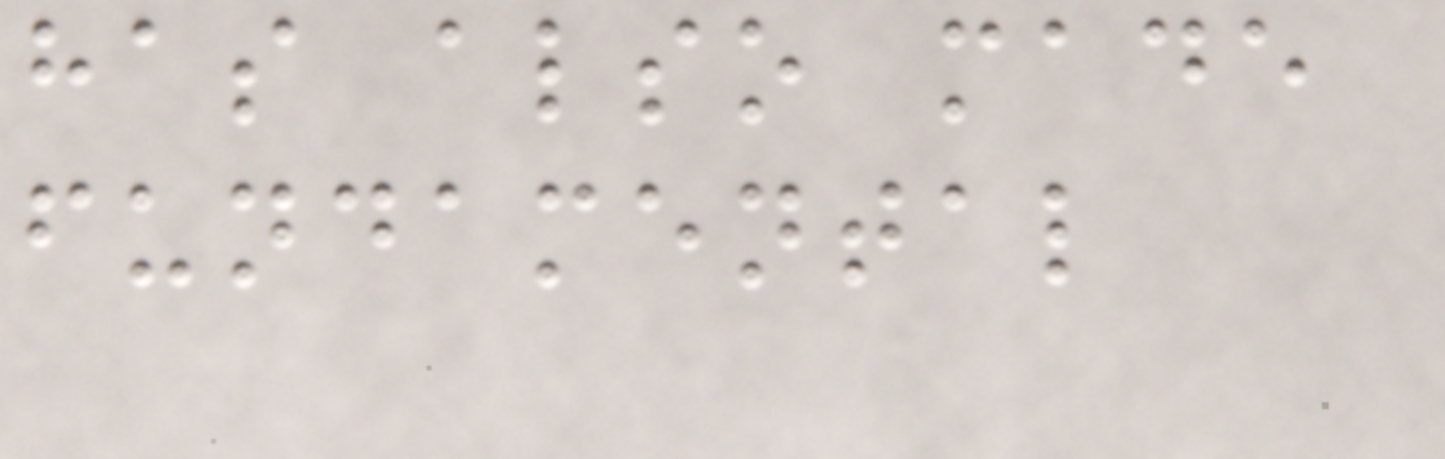has also made
fundamental
